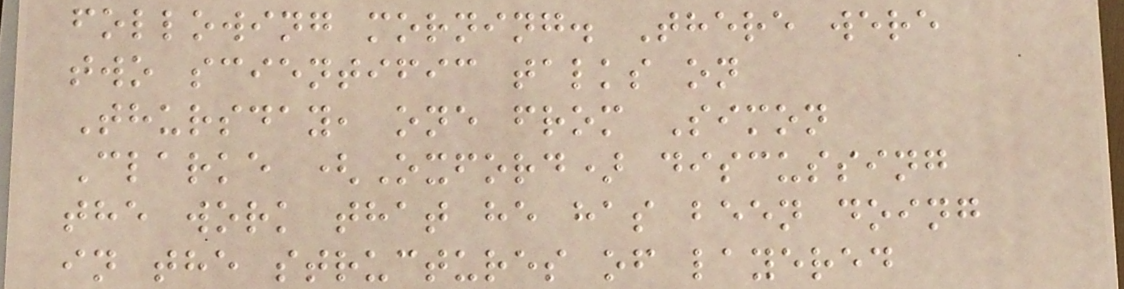following morning. There were
two scientific talks on
Thursday, one from Simon
Clarke (Oxford) discussing
the work that he has been doing
in the structures of layered
